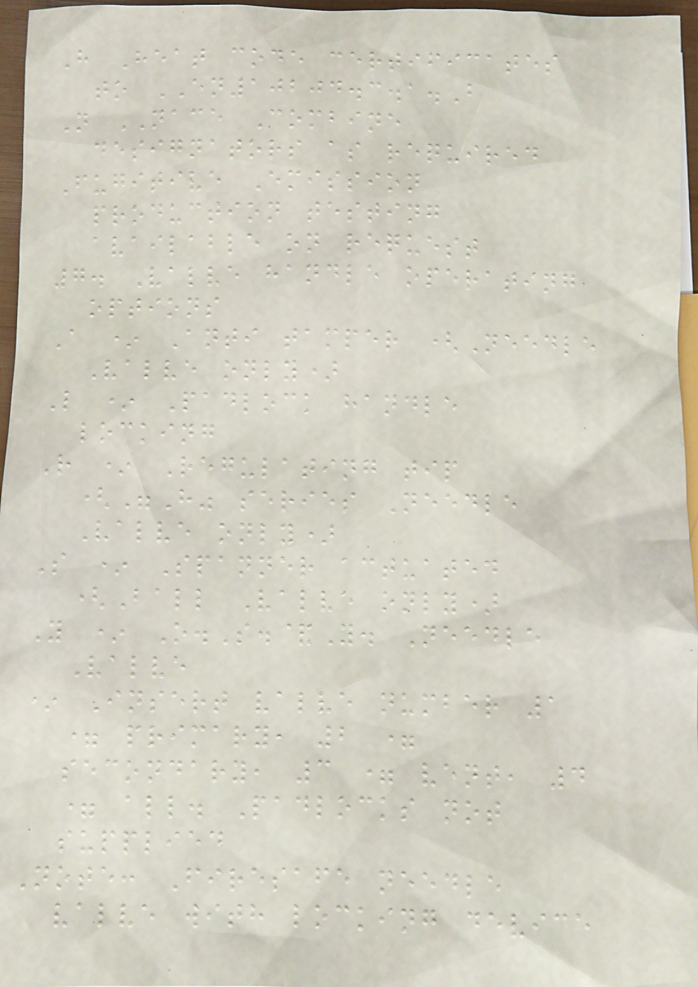H Heat code certificates
to EN10204.3.1.B
N NACE Combine
designators as required
Fugitive Emission
production testing
available on request
7. Valve handle operating
options
A * Anti tamper (Needle
Valve only)
L * Padlock handle
locking
R * Regulating tip
("H" series Needle
Valve only)
S * Spanner actuated
(Ball Valve only)
Y * O.S.&Y. Needle
Valve
* Insert valve number 1
= primary, 2 =
secondary, 3 = vent, 4
= all. Padlocks not
supplied
Note: Firesafe needle
valve with locking device
